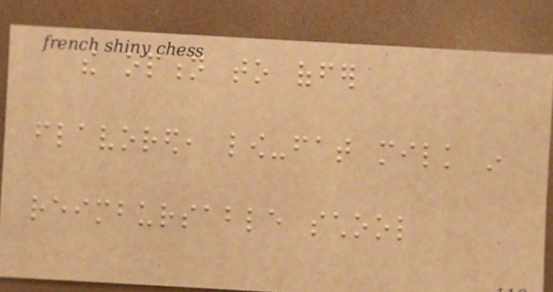the option to offer
flavored, low-fat milk in
reimbursable school
